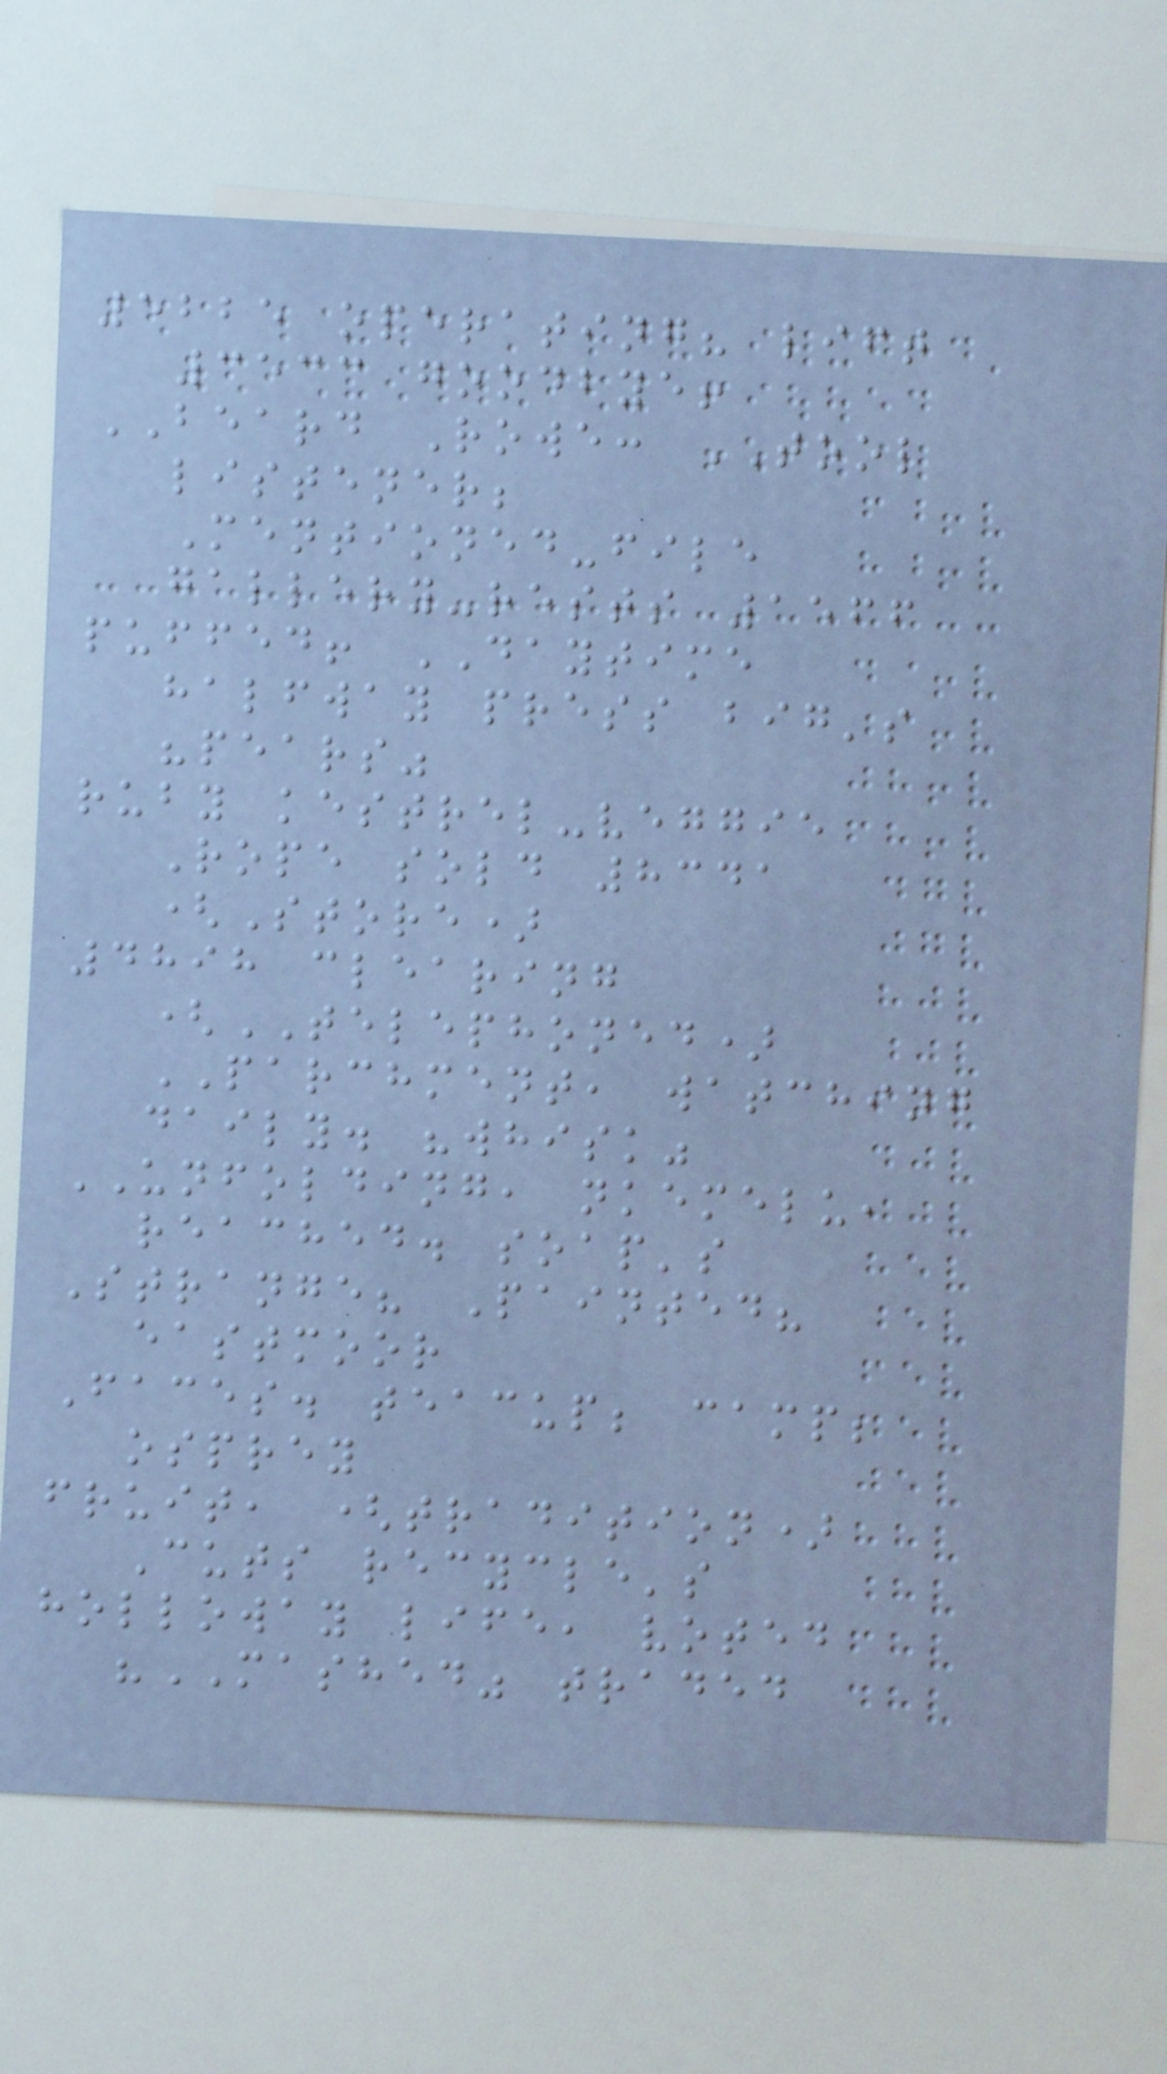5225 operating? lift
3533 goodbye!
BEARD Rowe: TOOL
listener;
Mentioned-file
gallery-rests 1566
puffed! DAYTIME
halfway press big's
"pears"
ruby kestrel-veggie
Rope sold 8341
(Store)
4898 clearing
(TELEPHONED)
PARCHMENT, watching
daily. "whisk"
UNFOLDING, nkemelu,
reached. soap's
Strange? Painted?
eastmoor
Faces. teacup; camp;
osprey
fruit, (tradition)
Cuts recycle's
holloway life, voted
"MASHED" traded
